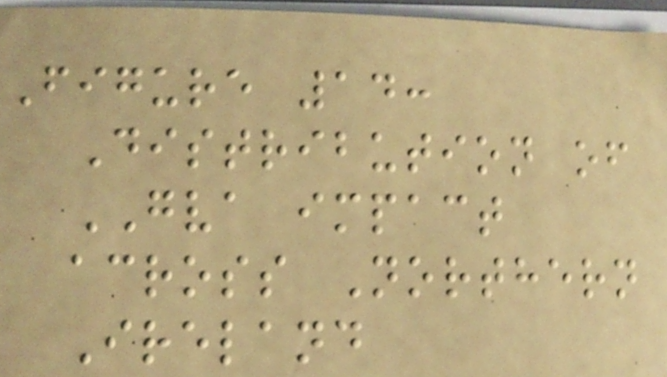Figure 14:
Distribution of
GVA impact
across Northern
Ireland
